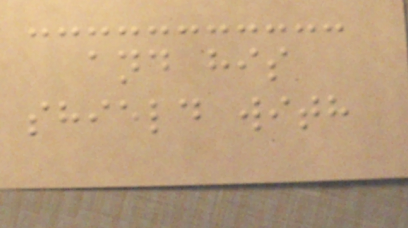and his
shield with
